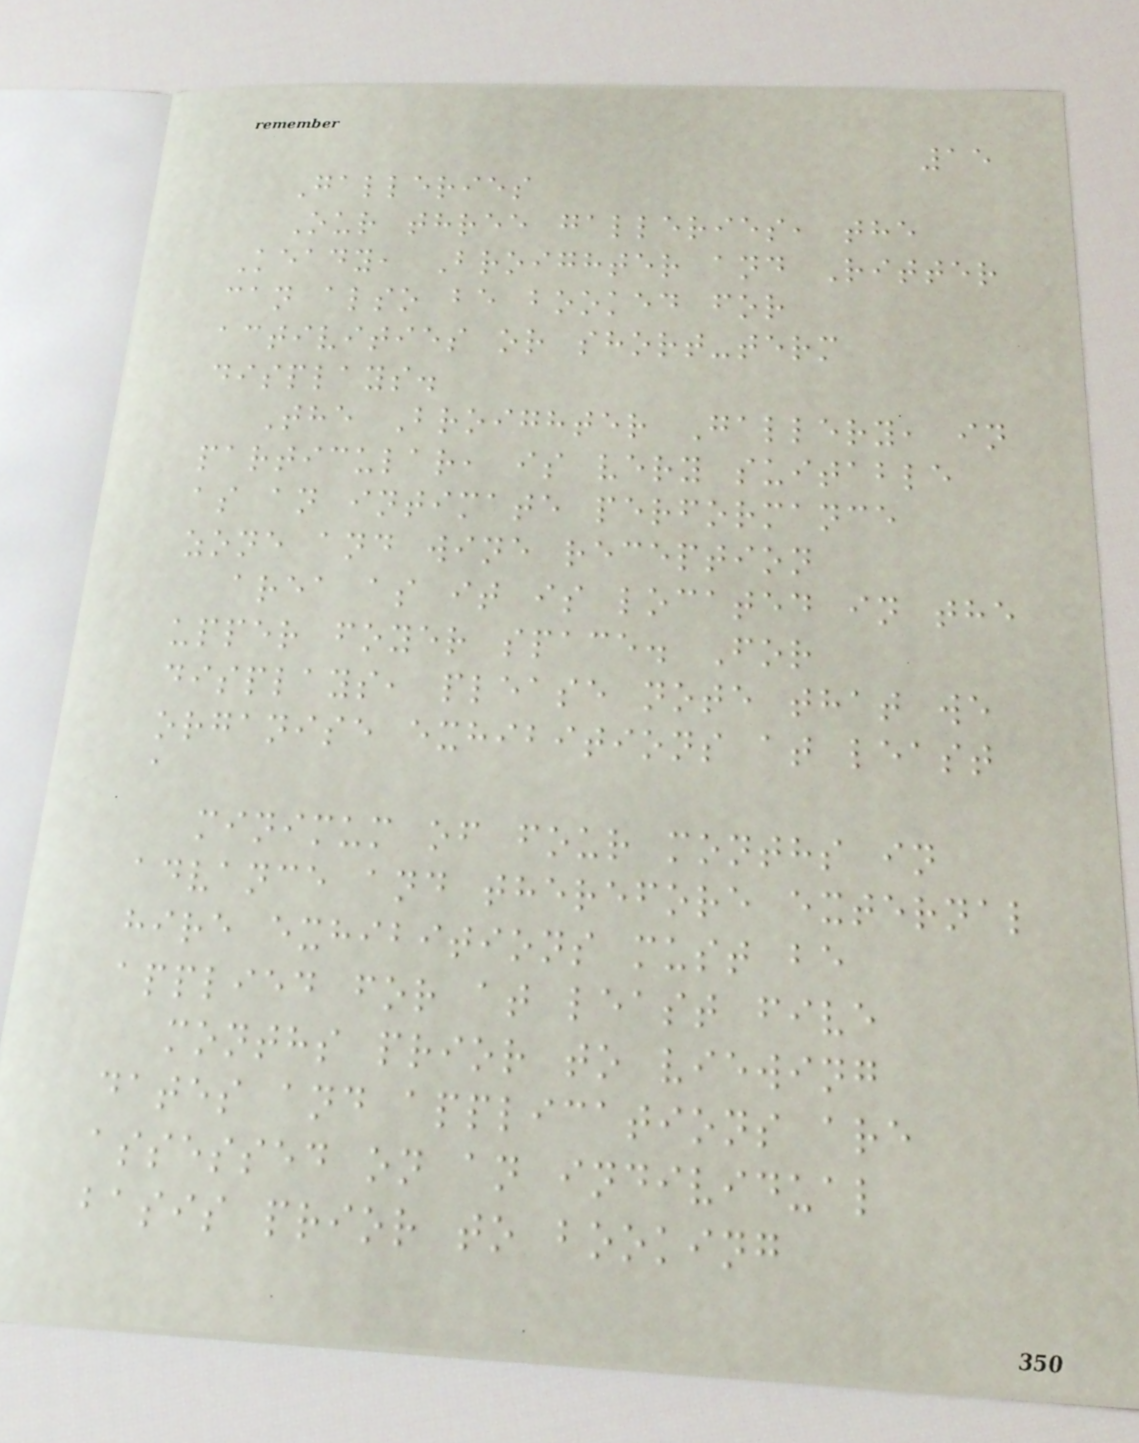15
Galleries
Our three galleries, the
Keady, Broighter and Ritter
can also be booked for
activities or short-term
displays.
The Broighter Gallery, in
particular, is very suitable
as an intimate performance
zone and wine reception
area as it is located in the
upper foyer space. For
displays, please note that we
organise exhibitions at least
a
minimum of four months in
advance and therefore external
hire exhibitions must be
applied for at least five
months prior to viewing
dates and applications are
assessed on an individual
basis prior to booking
